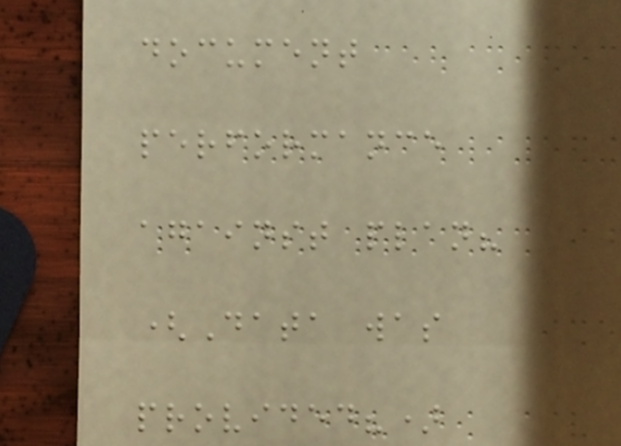document
performance
against plan?
(Data was
provided?)
